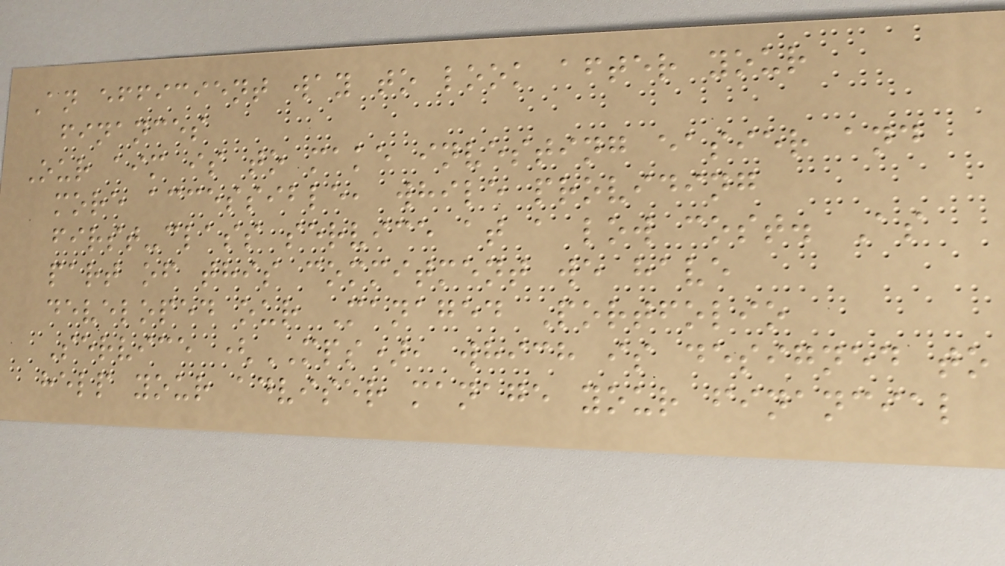An efficient way to look after your
finances
Our aim is to make investing easier and
more accessible, while providing
first-class service at a low cost. As
part of this commitment we have
developed our Managed Portfolio
Service (MPS), which is designed to
help your adviser manage your financial
